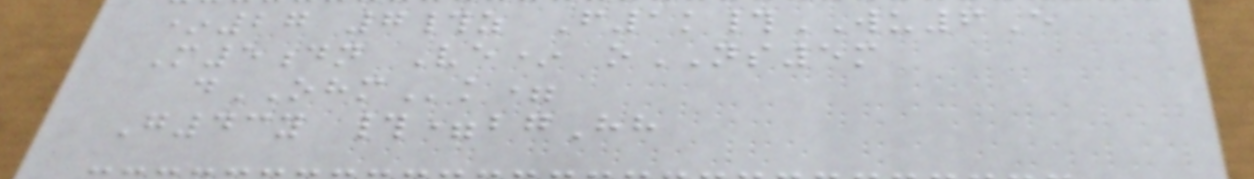*27 7#z F1k#WU6E
M5dn Ve* oNS5m
dOHMk=
G43y #=bgHh
